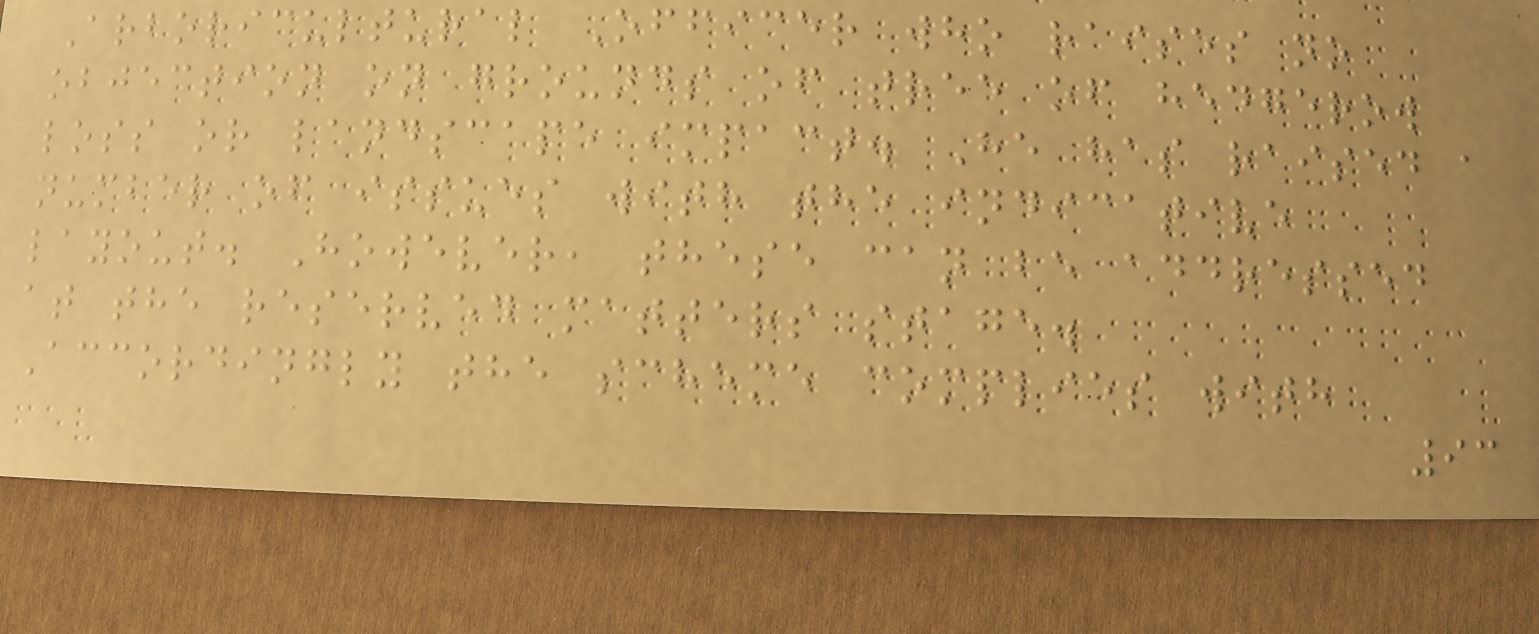Arboricultural Officer who raises no
objection on grounds of tree of hedgerow
loss or landscape impact. He has raised a
number of issues with the indicative
layout. However, these can be addressed
at the reserved matters stage.
Accordingly the scheme complies with
93
